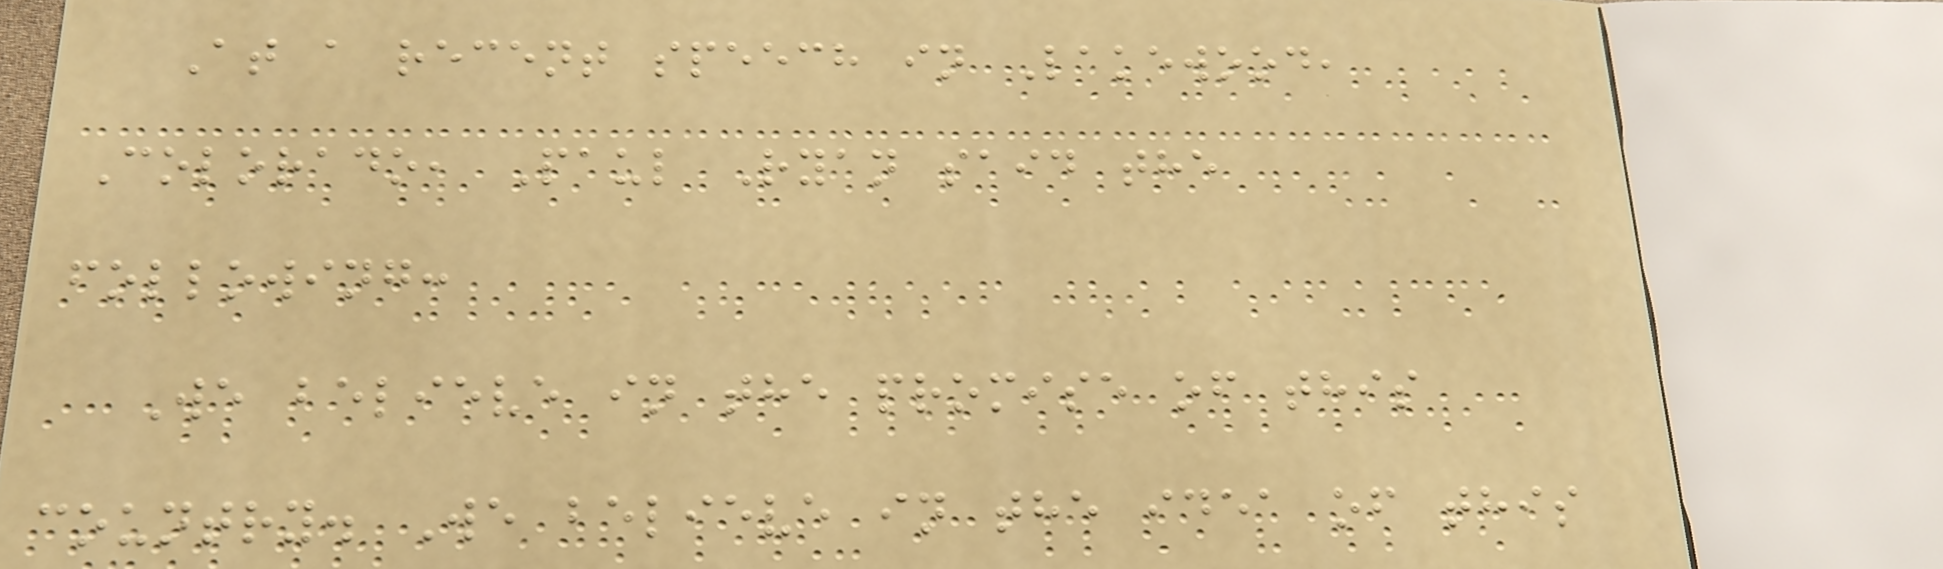At a recent speech in Lakewood,
Colorado, Paul Ryan said the
following:
We believe in the promise of this
country. We believe in the idea of this
